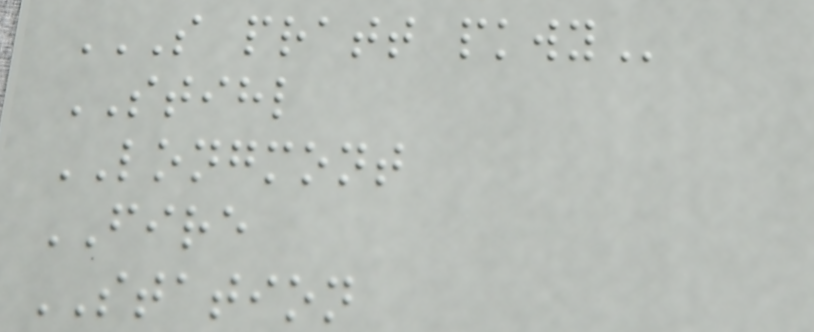S PRATT PKWY
STIHL
LONGMONT
FIRE
STATION
